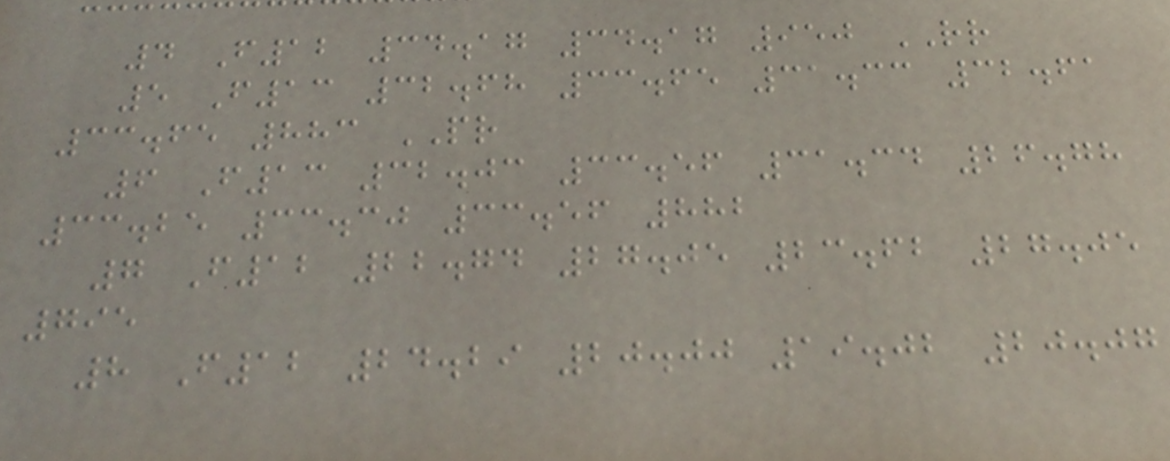4 F12 34.17 34.17 950 RR
5 F13 32.68 33.65 31.33 32.61
33.65 883 PR
6 F13 32.03 33.56 31.34 26.78
33.25 33.30 33.56 882
7 F12 22.74 27.05 23.62 27.05
795
8 F12 24.29 20.00 19.02 20.07
